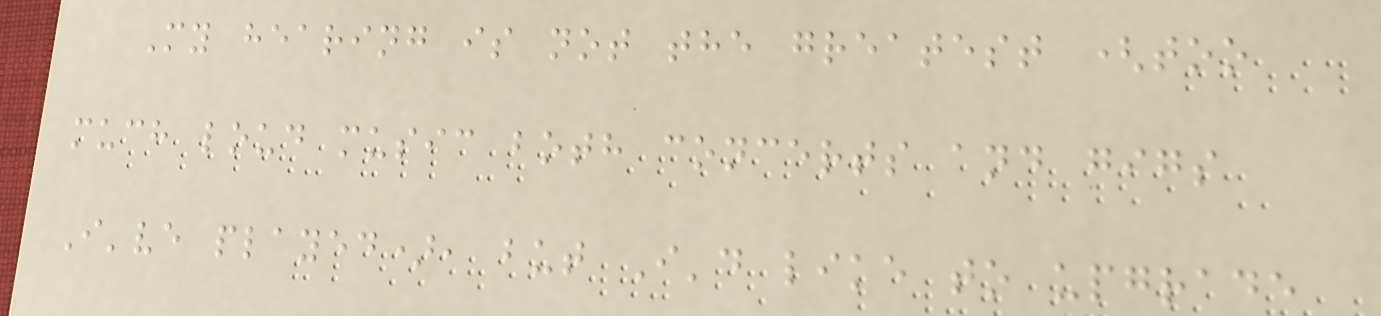My hearing is not the greatest (too
much loud music both concerts and gigs
I've played), but I'd like to upgrade
